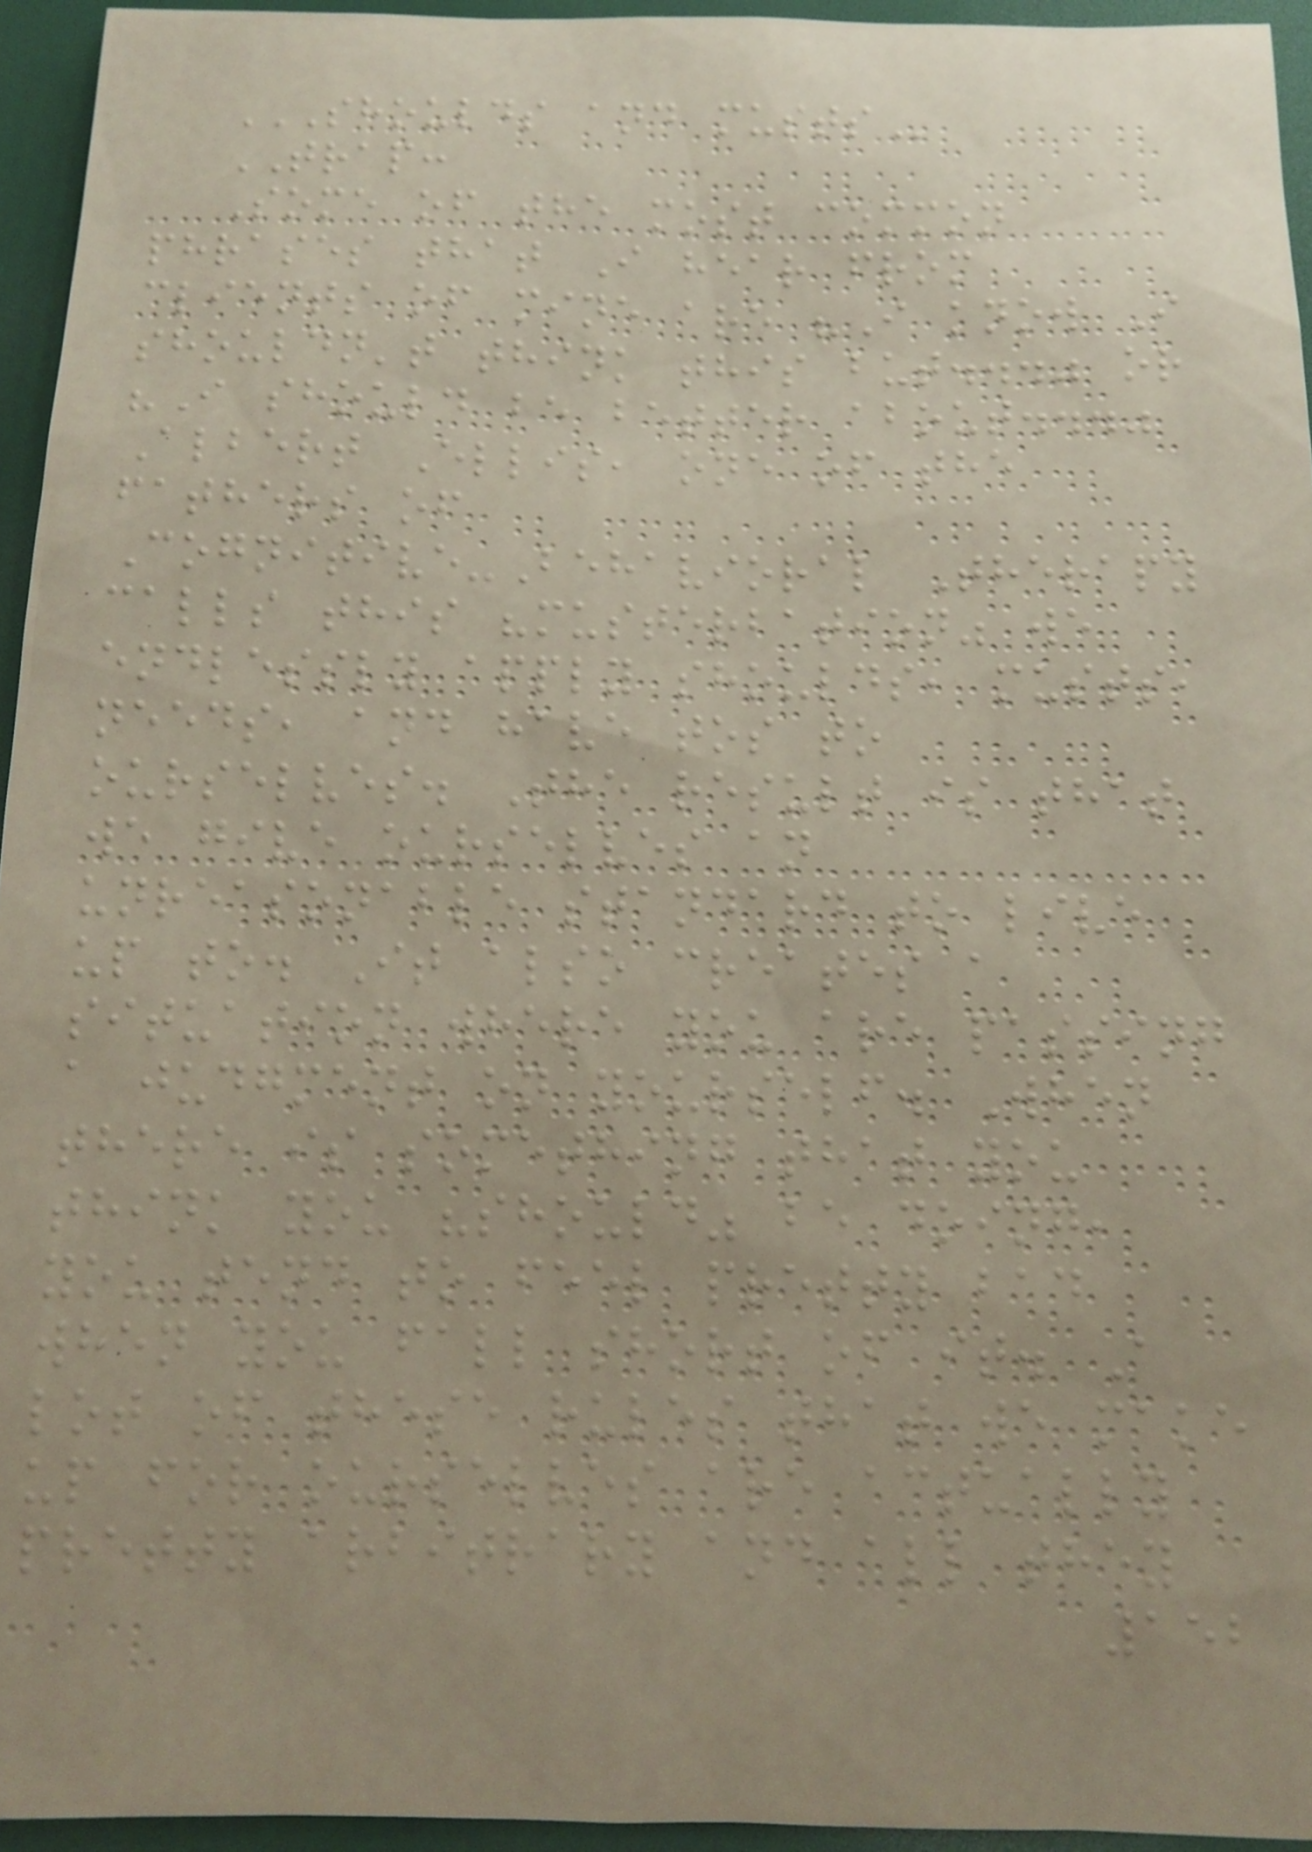SHOULDS AND MUSTS
TRAP:
Some of the most common
phrases that I hear from
clients of mine are "I know I
shouldn't think this but..." or
"I should be better about..."
Albert Ellis, one of the
fathers of
Cognitive-Behavioral Therapy
calls this "musterbation" we
endlessly apply shoulds, musts,
needs, and have tos to
ourselves. The result is that
we give ourselves an
unreasonable standard to live
up to. It also creates a
situation where you are passing
a judgment on yourself. When
there is something that you
think you "should" be doing,
you tend to feel pretty bad
when you fall short of it. A
lot of these rules that we make
up for ourselves are actually
pretty arbitrary and all they
152
